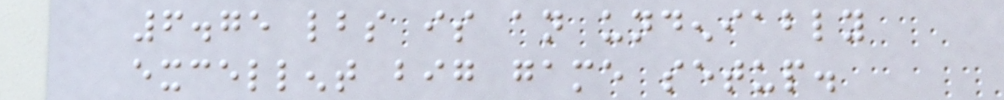6.75 lbs is an undeniably
excellent big game setup.
